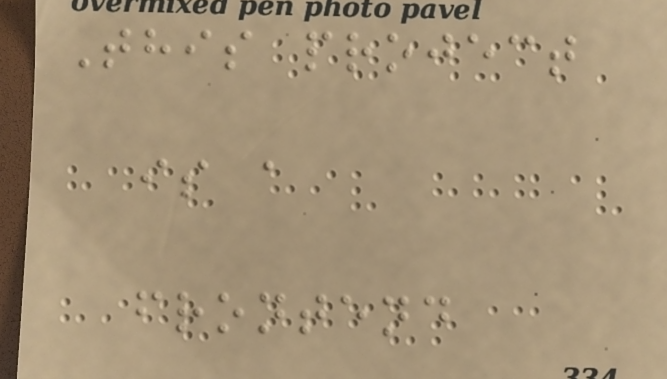This project
is a
frontend
